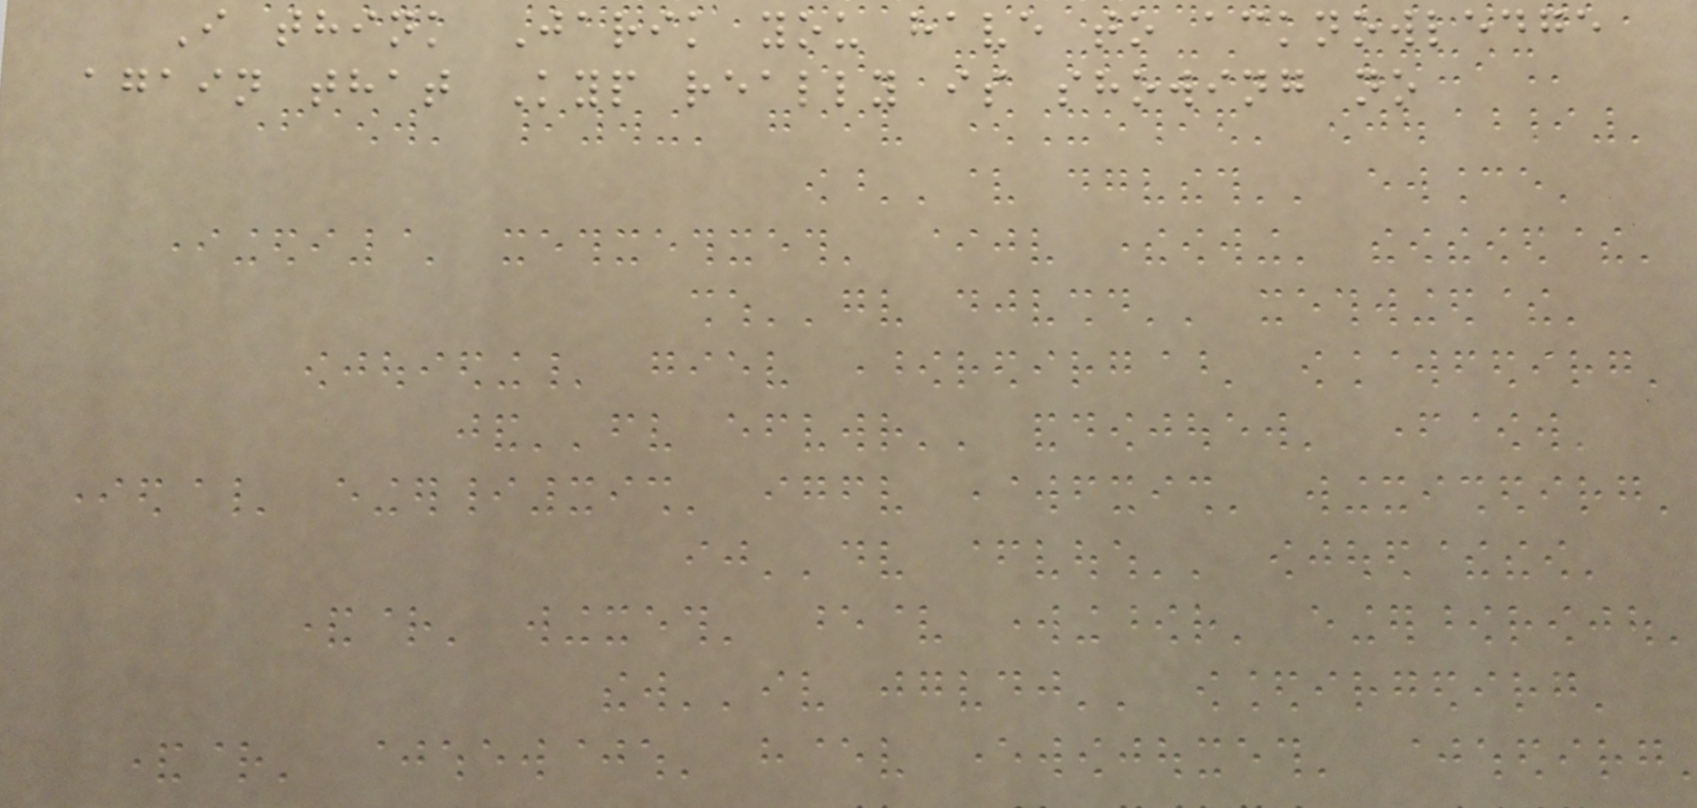I think Jarik you have to acknowledge
again that Kyp really is showing no
